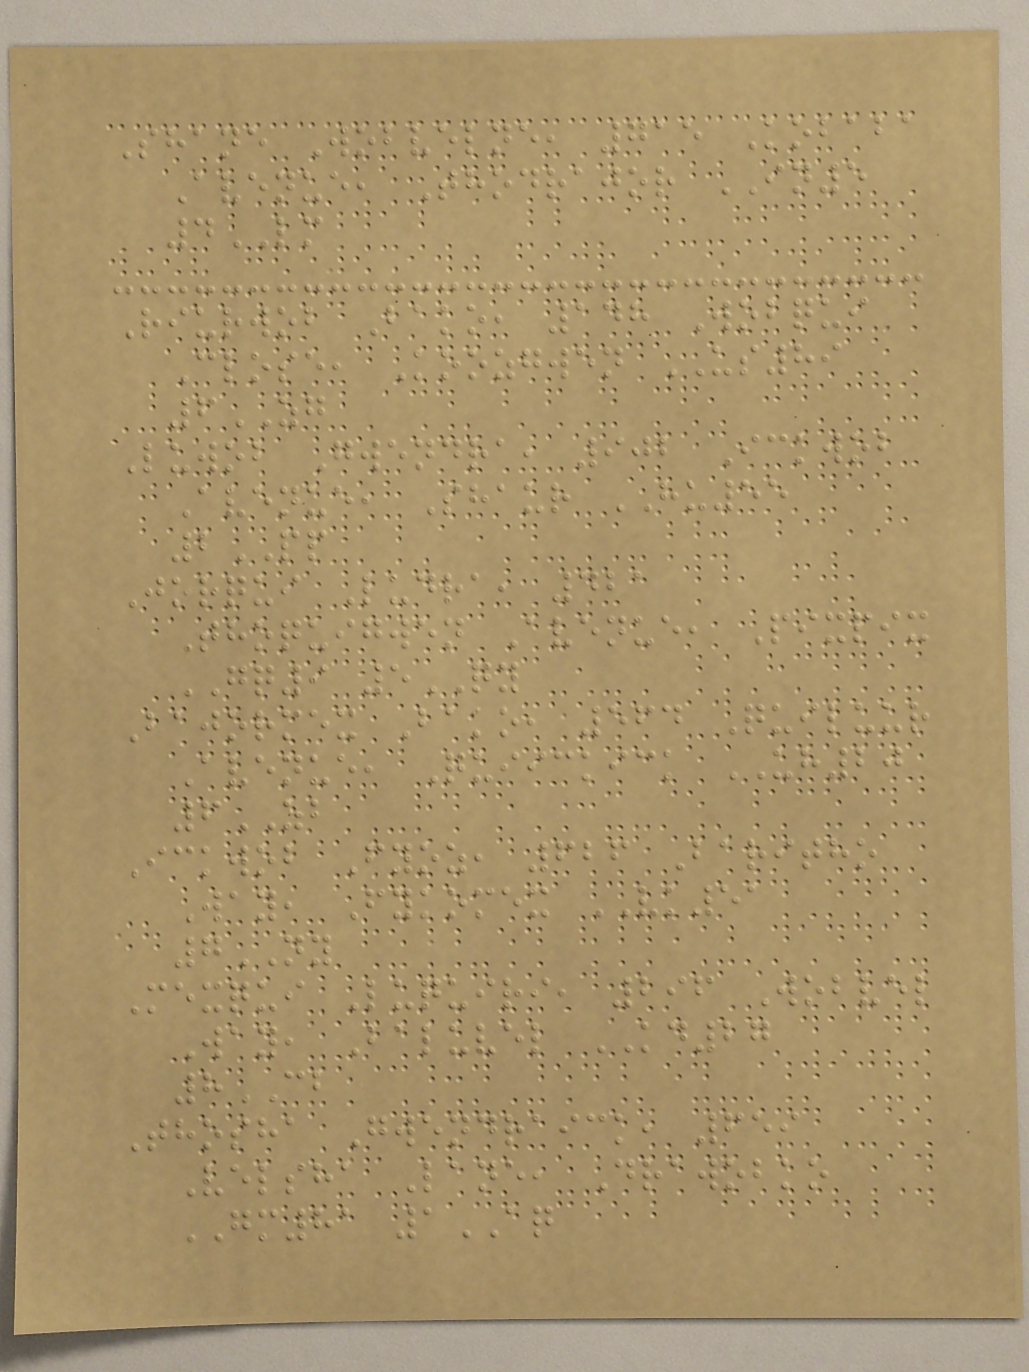Shane Wobvelne, 715 Kobaba
Avenue, Thodrajor IN5
4LM
Riurwob Bako, 148 Wobqui
Close, Koozgwen US89
6ZG
Luwob Gwendra, 902 Ickwob
Avenue, Shaur HU55
2PP
Jorqui Ludra, 421
Thoquigwen Avenue, Pixpix
GQ9 5QY
Bajormex Bako, 564 Quiluur
Avenue, Quiickick UH20
6ZB
Ickwob Fyoz, 626 Baritho
Way, Fykomex VK51
7NY
Mexqui Luquiri, 296 Wobvel
Way, Baluvel KD27
8CB
Thosha Gwendraick, 659
Velsha Lane, Drawobko
GM81 1AQ
